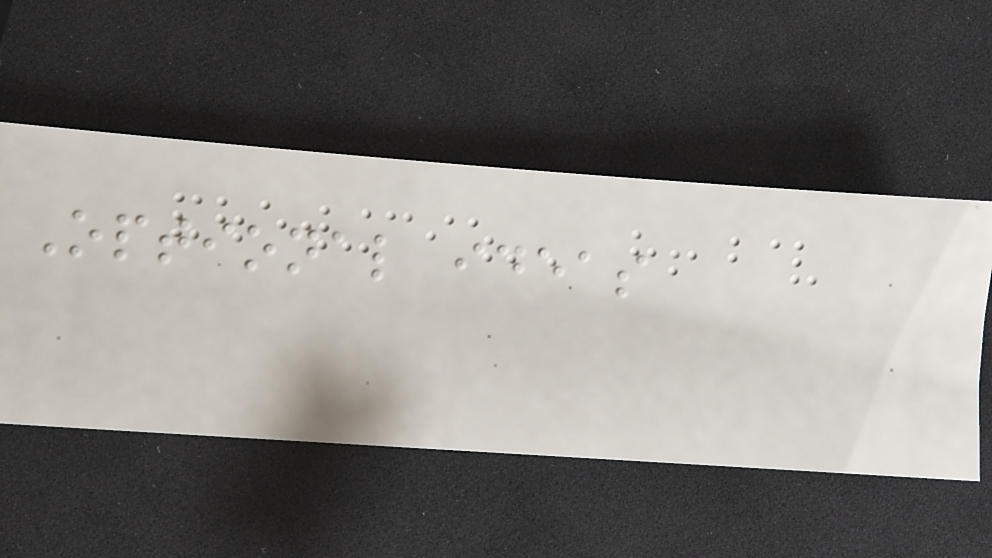Optional ideas
